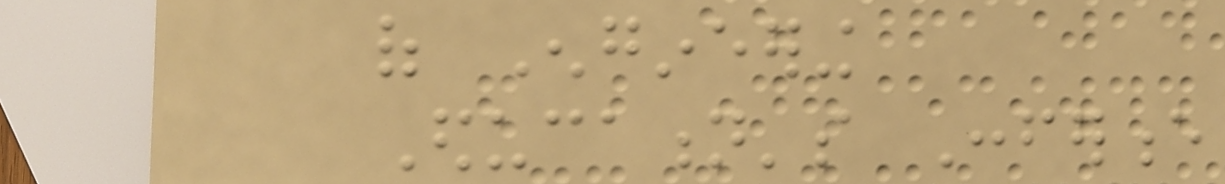of Engineering
Education's Conference
